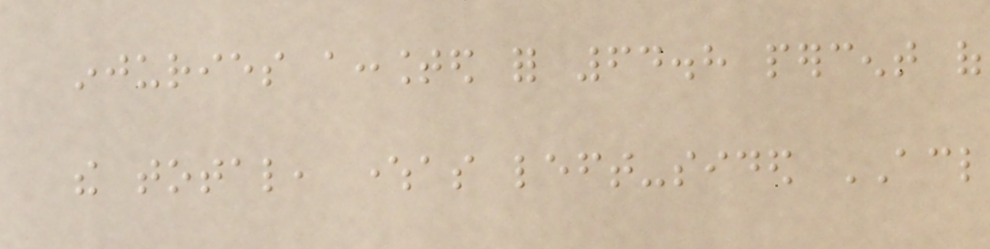injuries accounted for 64.8 percent of
the total, whereas left-sided ACL
